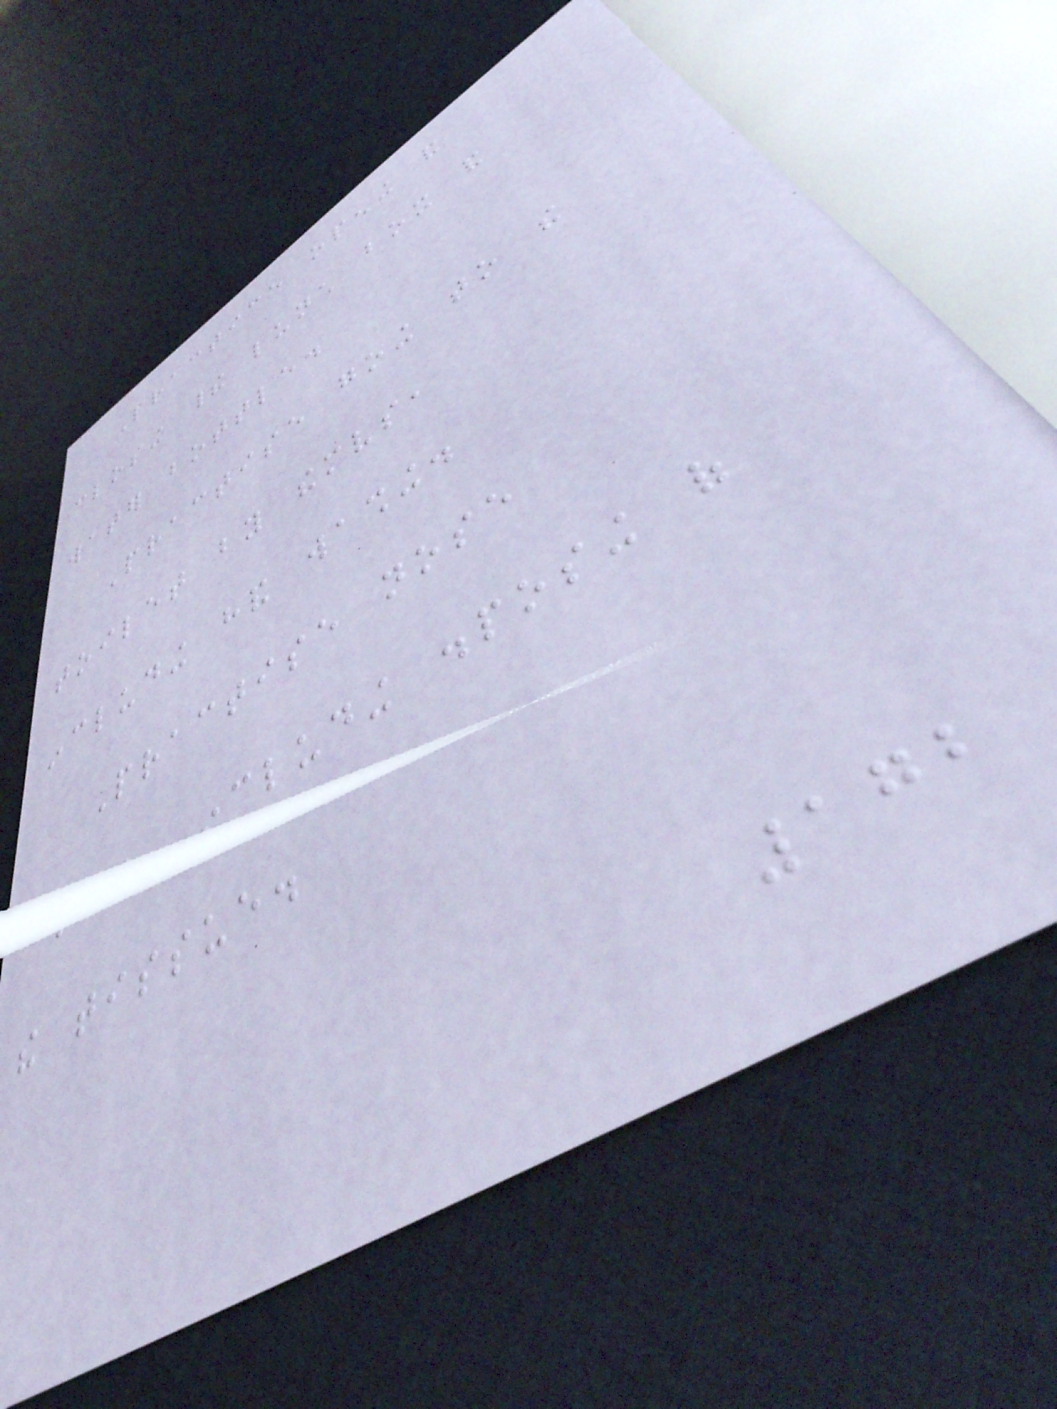Practice opening and
closing their lunch box and
water bottle.
Practise going to the
toilet by themselves,
including hand washing.
Practise nose
blowing, including disposing of
the tissue.
172
